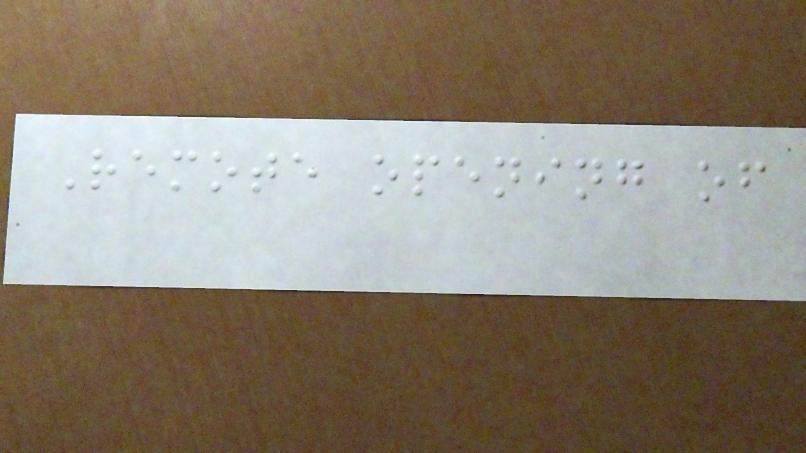Remote opening of
